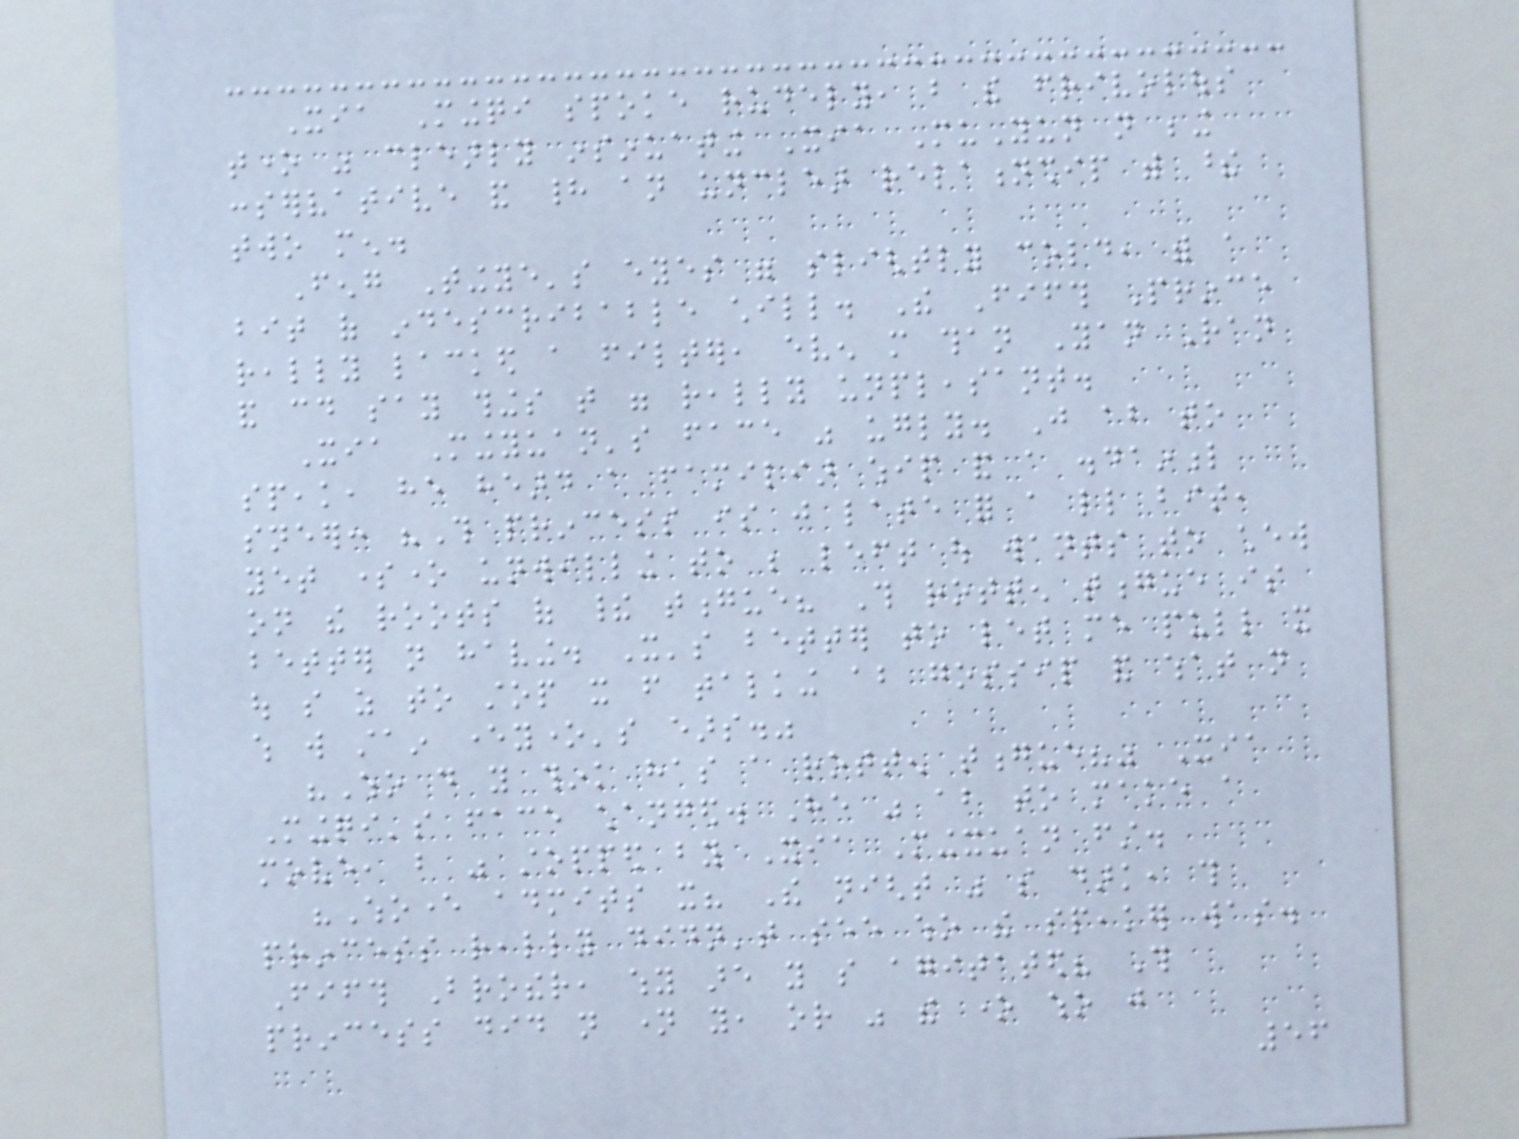Xia Mingqi spoke rudely, but the frivolous
tone was clearly insinuating Xia MuYun not being
conservative and had an unclear relationship with these
two men.
Feng Tingye's eyes were slightly cold, with a
bit of indescribable chill. The Fifth Prince
really lacked a filter, even more than Yan Ran
and could say things that were really unpleasant.
Xia Mingyuan's face was ugly. Just about to
speak, he heard a familiar whip and a disdainful
sneer: "This princess is just late for a little bit,
yet someone unwilling to be left out wants to chew
on the roots of their tongue? This rotten tongue is
better not having. It's better to let me pull it
out so as to stop it from talking about gossip and what not
which will stain everyone's ears."
"Who do you think has a rotten tongue?" Xia
Mingqi's face changed. He was about to make a
move, but was stopped by Xia Mingxuan first.
"Whoever admits it? The night was so dark, this
princess really didn't see who the speaker was.
Fifth Brother, why are you so agitated? This
princess did not name you, or was the one who just
56
